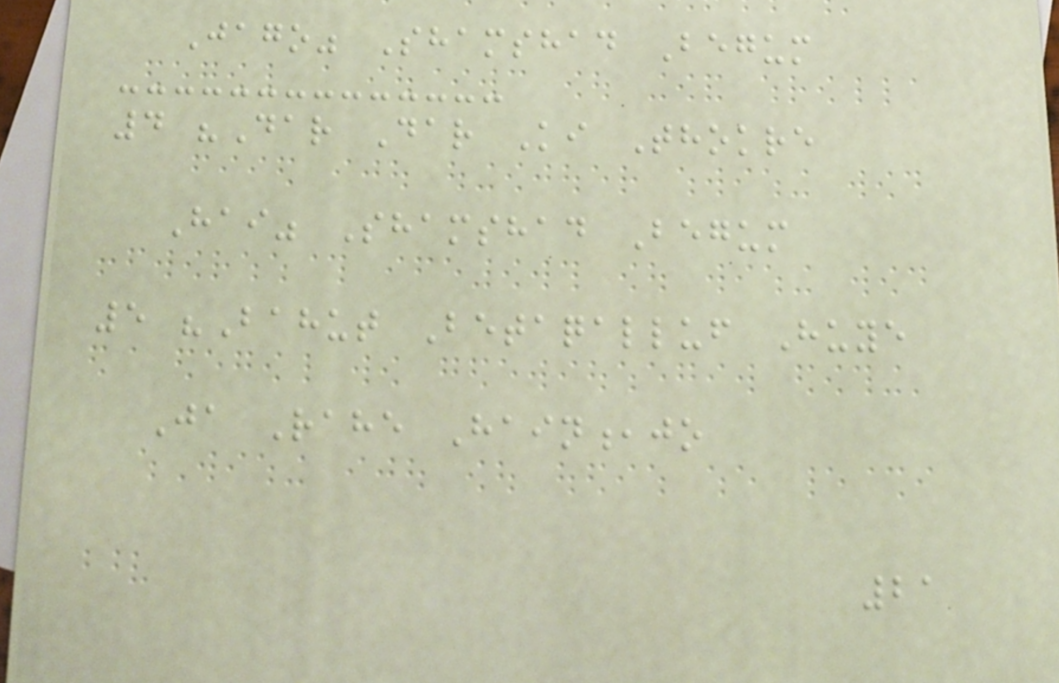Jago" Shamshad Begum
4 "Dar Dar Ki Thokre
Hai" Shamshad Begum
5 "Bahut Betaqalluf Huye
Ja Rahe Hain,jo
21
